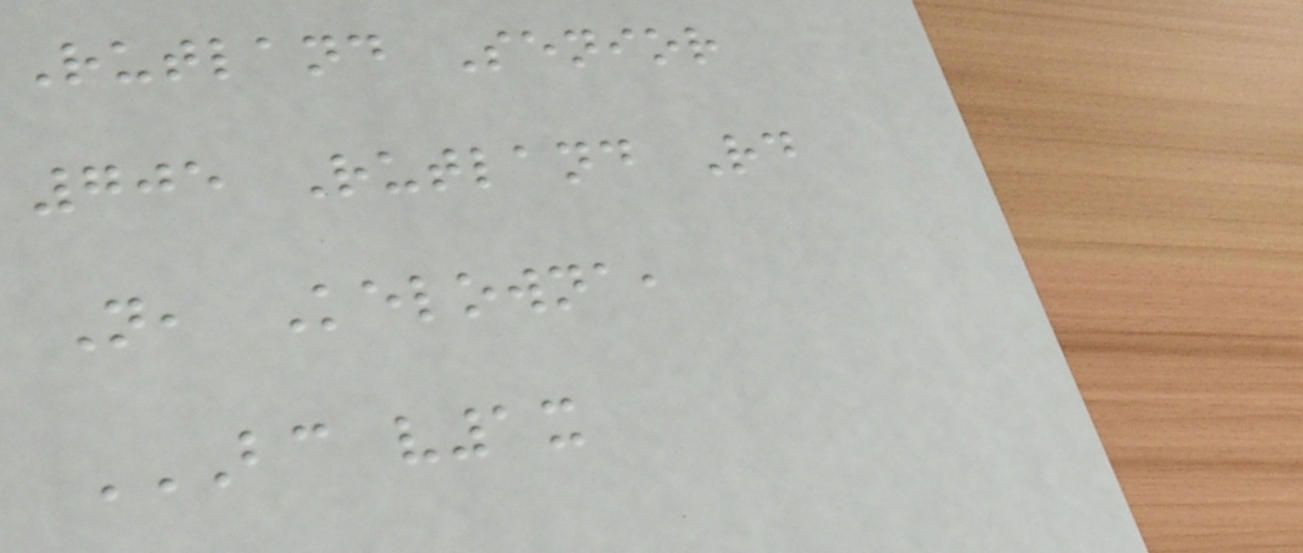Rutland Senior
705 Rutland Rd
N, Kelowna,
BC V1X
